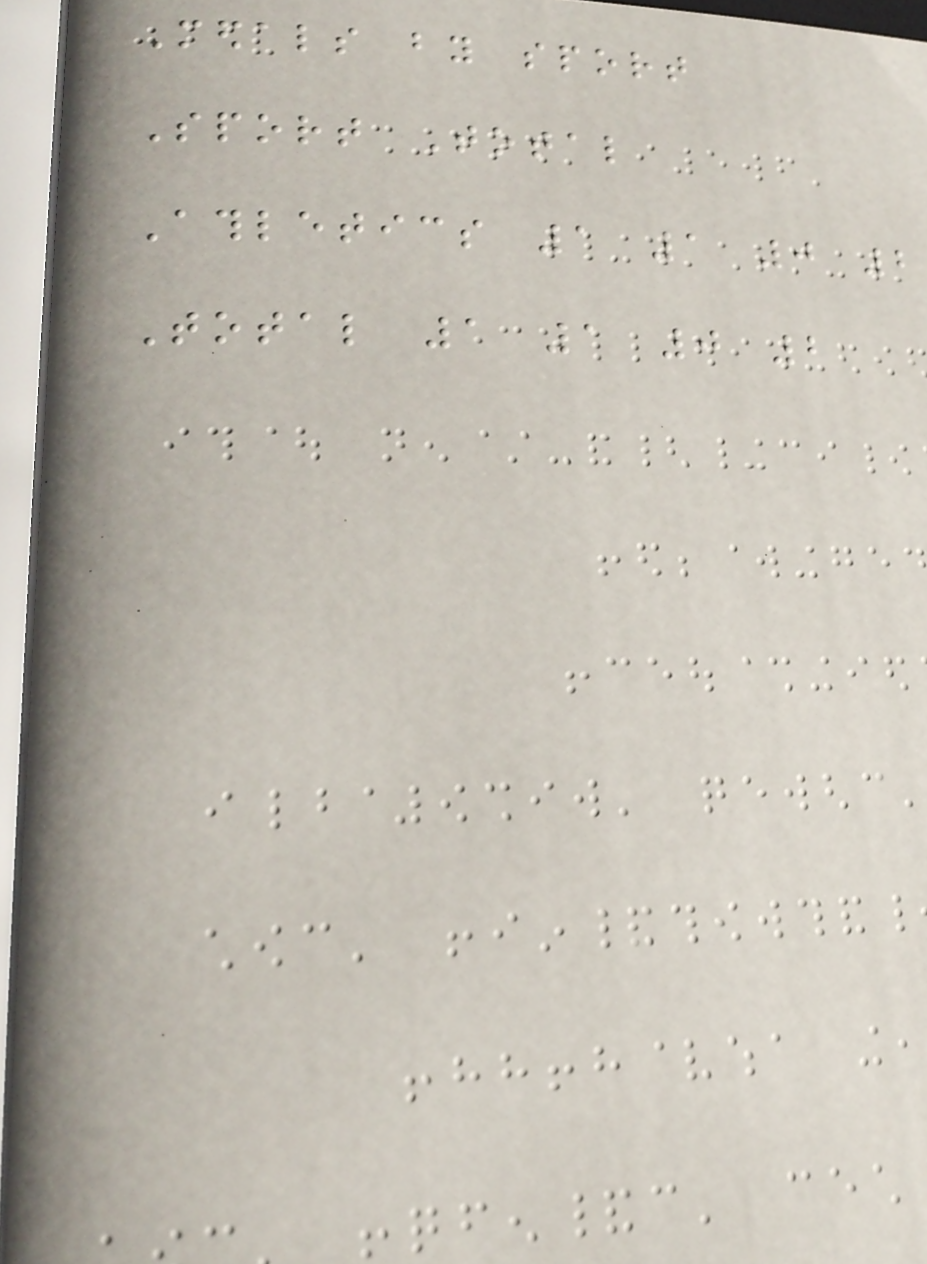Medals by sport
Sport Total
Athletics 1 1 0 2
Total 1 1 0 2
